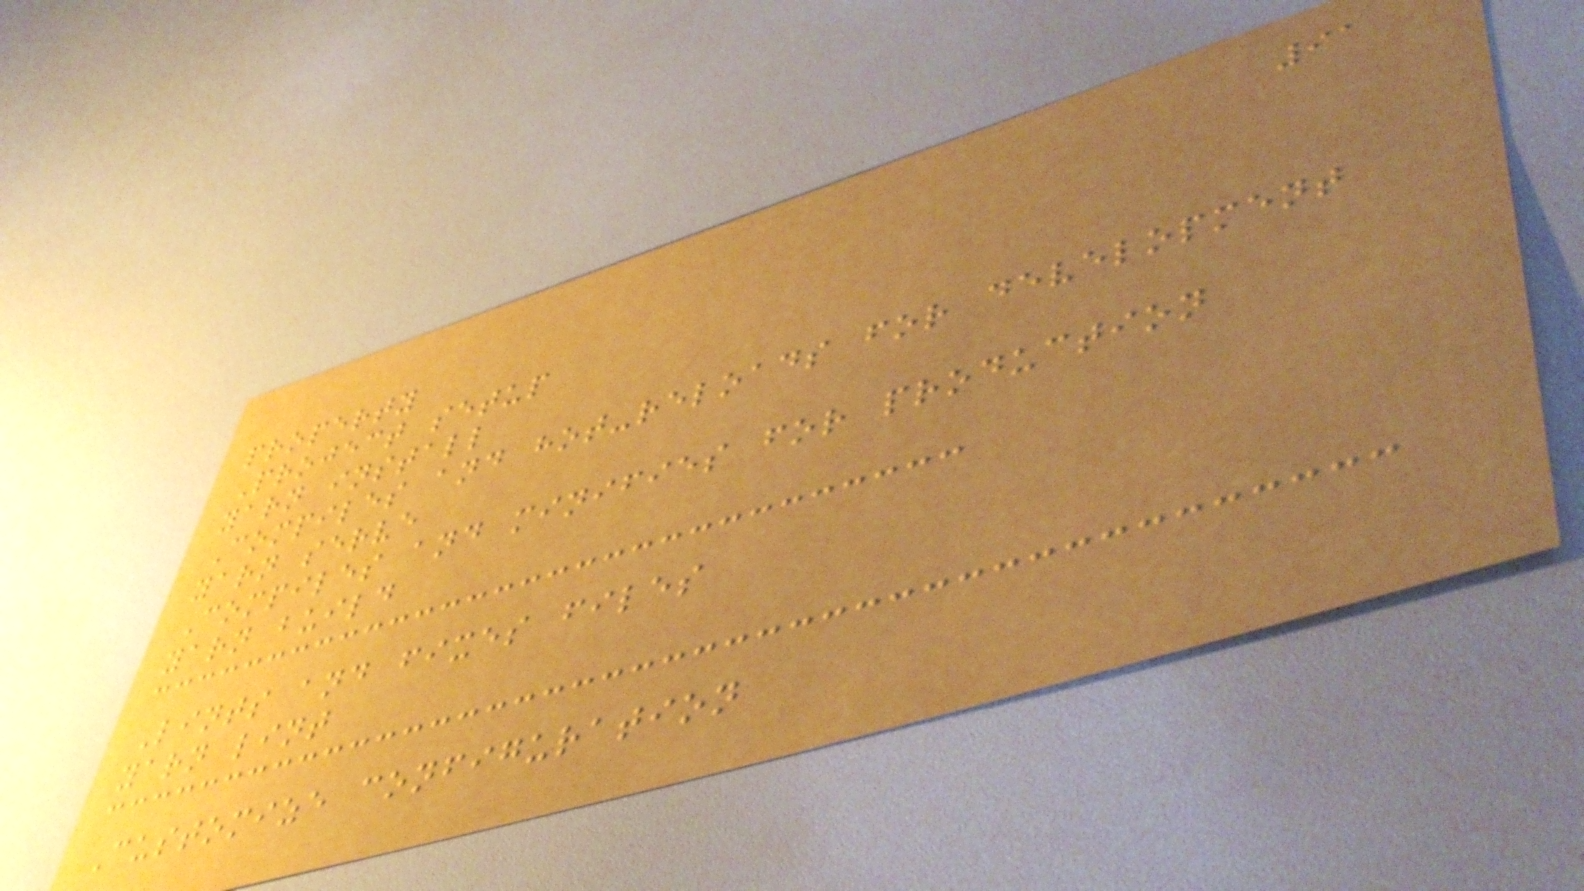91
property
Project setup
yarn install
Compiles and hot-reloads for development
yarn serve
Compiles and minifies for production
yarn build
Lints and fixes files
yarn lint
Customize configuration
